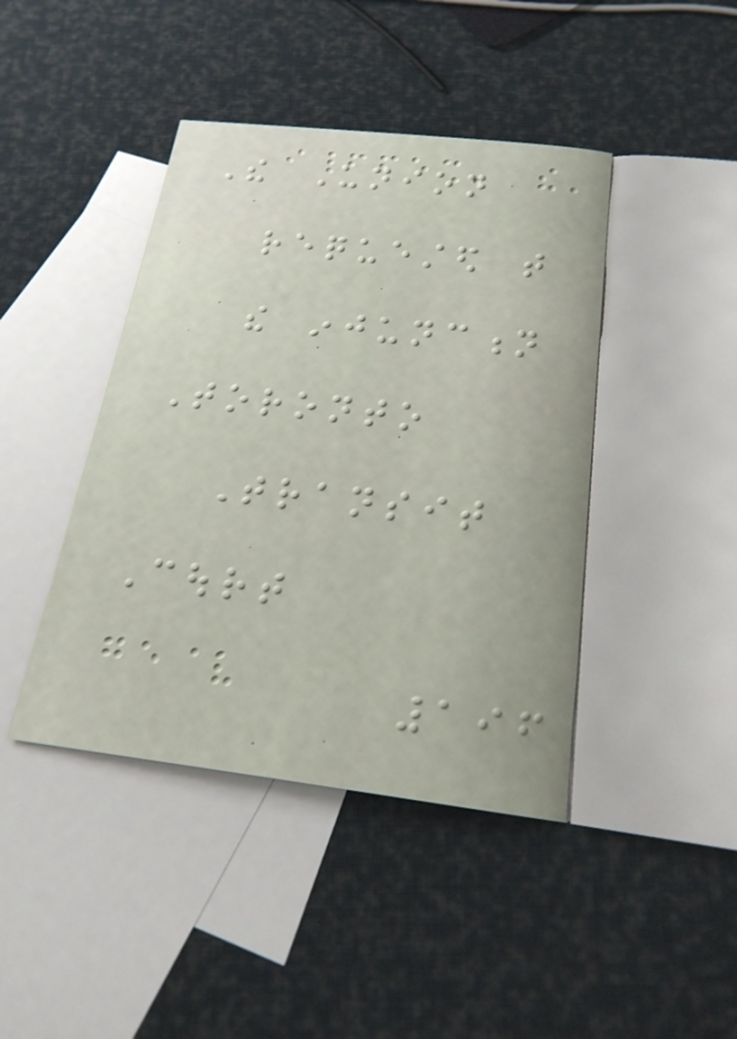The Union
requested that
the injunction
Toronto
Transit
Court
196
